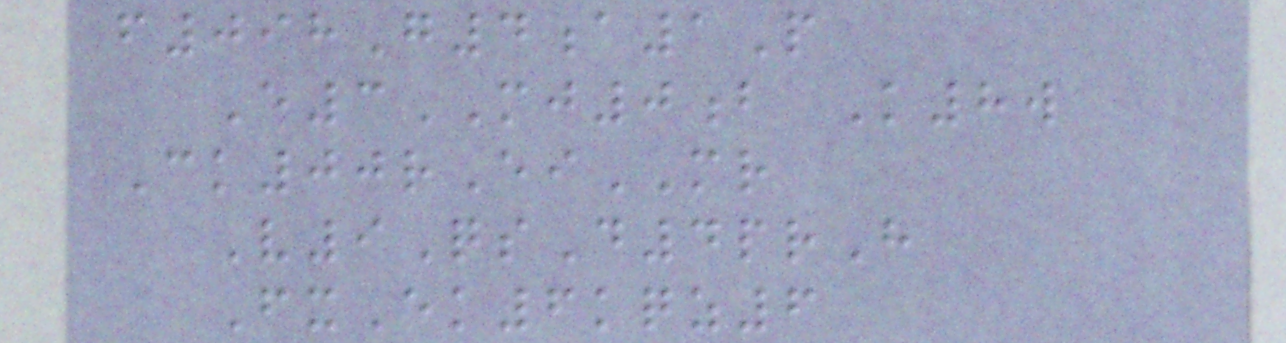f098G4a1P
E3MJ0b K8w
Ck00rEiMR
V9QsD4prH
FxEk6kqz6
